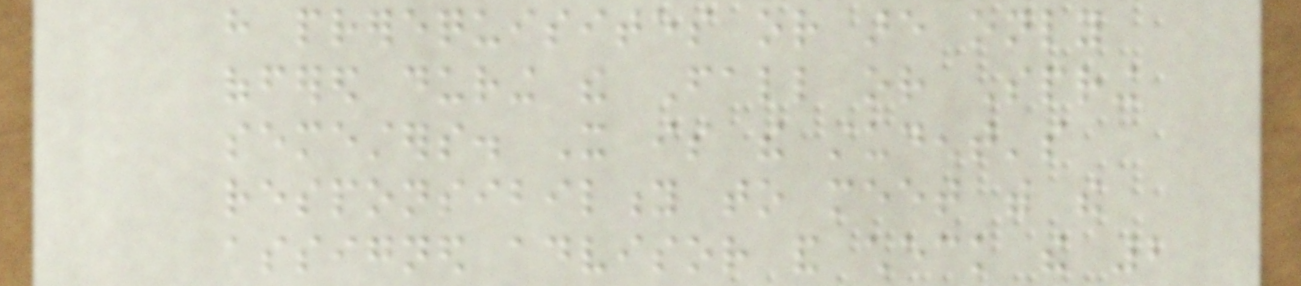have prerequisites or are only
offered during the Fall or Spring
semesters. It is the student's
responsibility to meet with the
assigned advisor and check the 2
